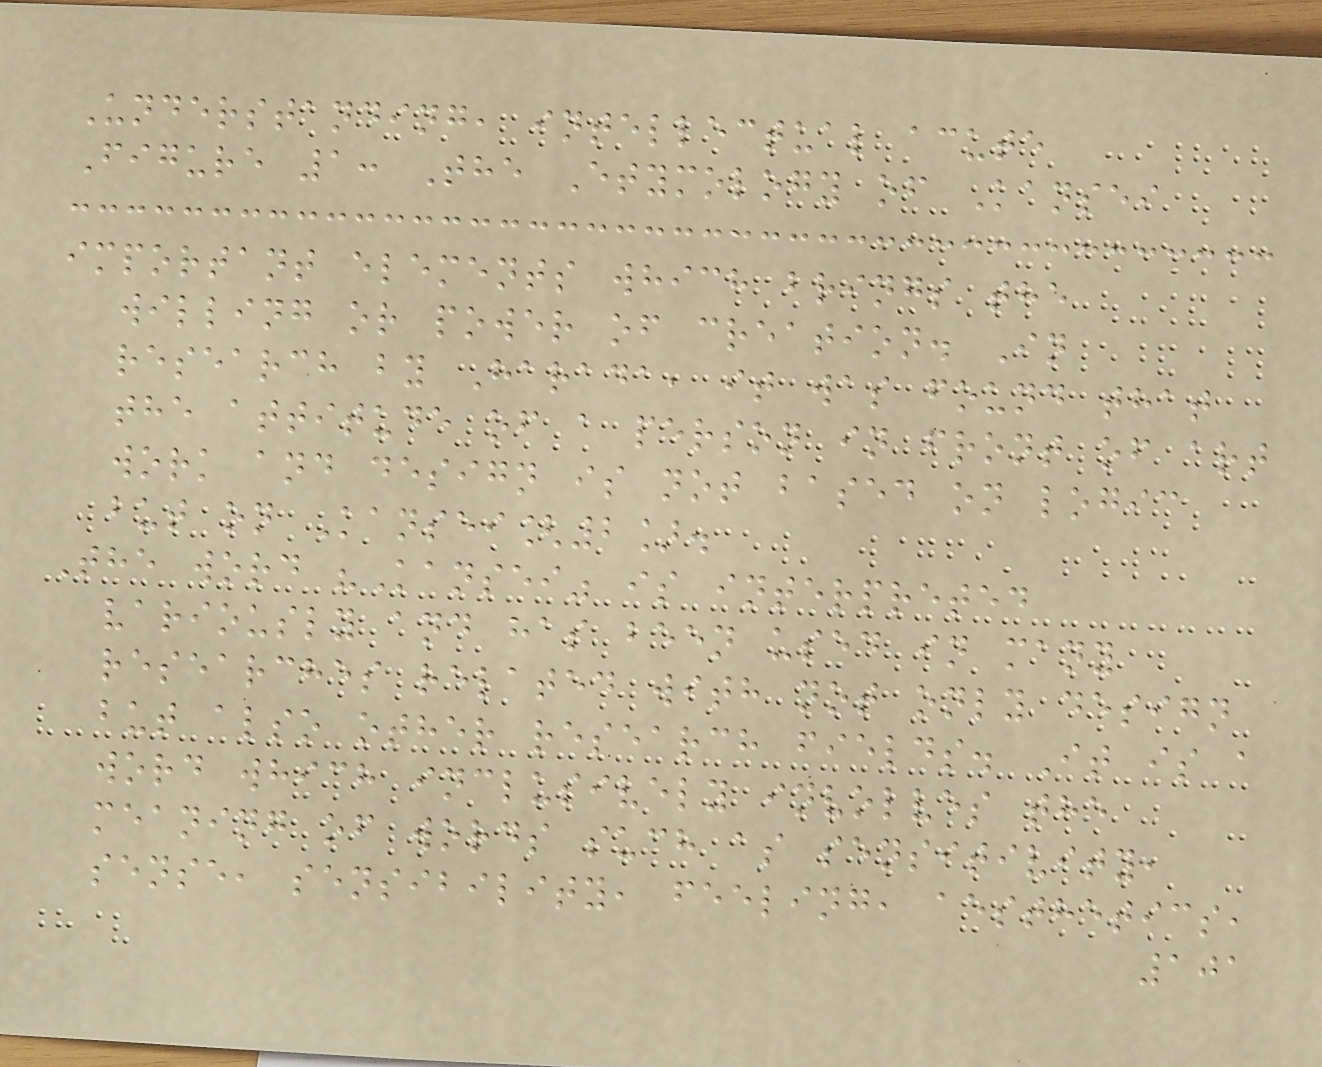Understanding, intellectual acute
Figure 1: The Etymology of Kansei
important elements which brings the
willing or power of creation. In
research by Harada, it was found that
the attitude of a person in front of art
work and design is not based on logic
but on Kansei[2].
The word "Kansei" is interpreted
variously and has been used in many
researches related with not only design
but also other research fields. It is a
word which inclusively involves the
meaning of words such as sensitivity,
sense, sensibility, feeling, aesthetics,
101
